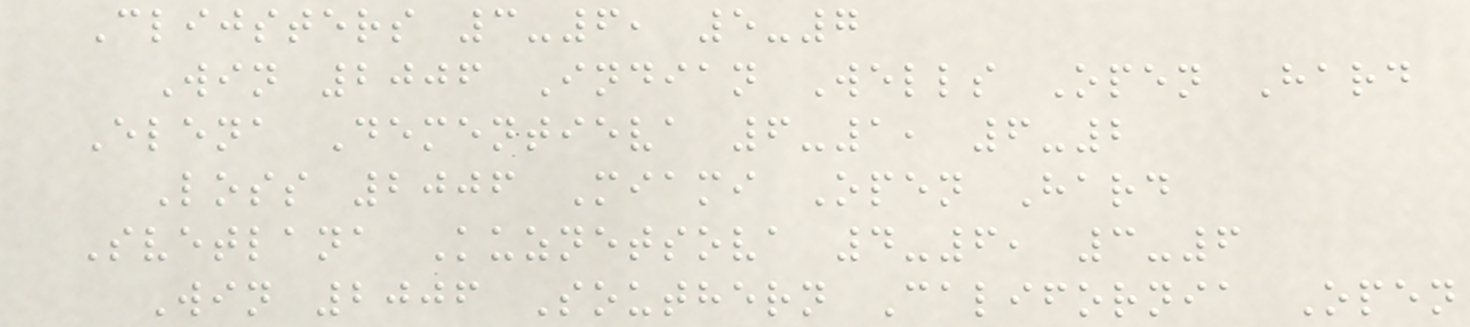Clijsters 3-6, 5-7
Win 2006 Indian Wells Open Hard
Elena Dementieva 6-1, 6-2
Loss 2006 Miami Open Hard
Svetlana Kuznetsova 4-6, 3-6
Win 2006 Southern California Open
